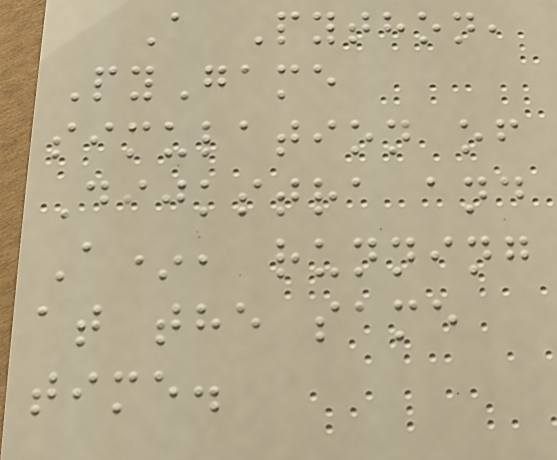A Python,
PyGame
simulation of
Dijkstra and
A*, running
at the same
time.
